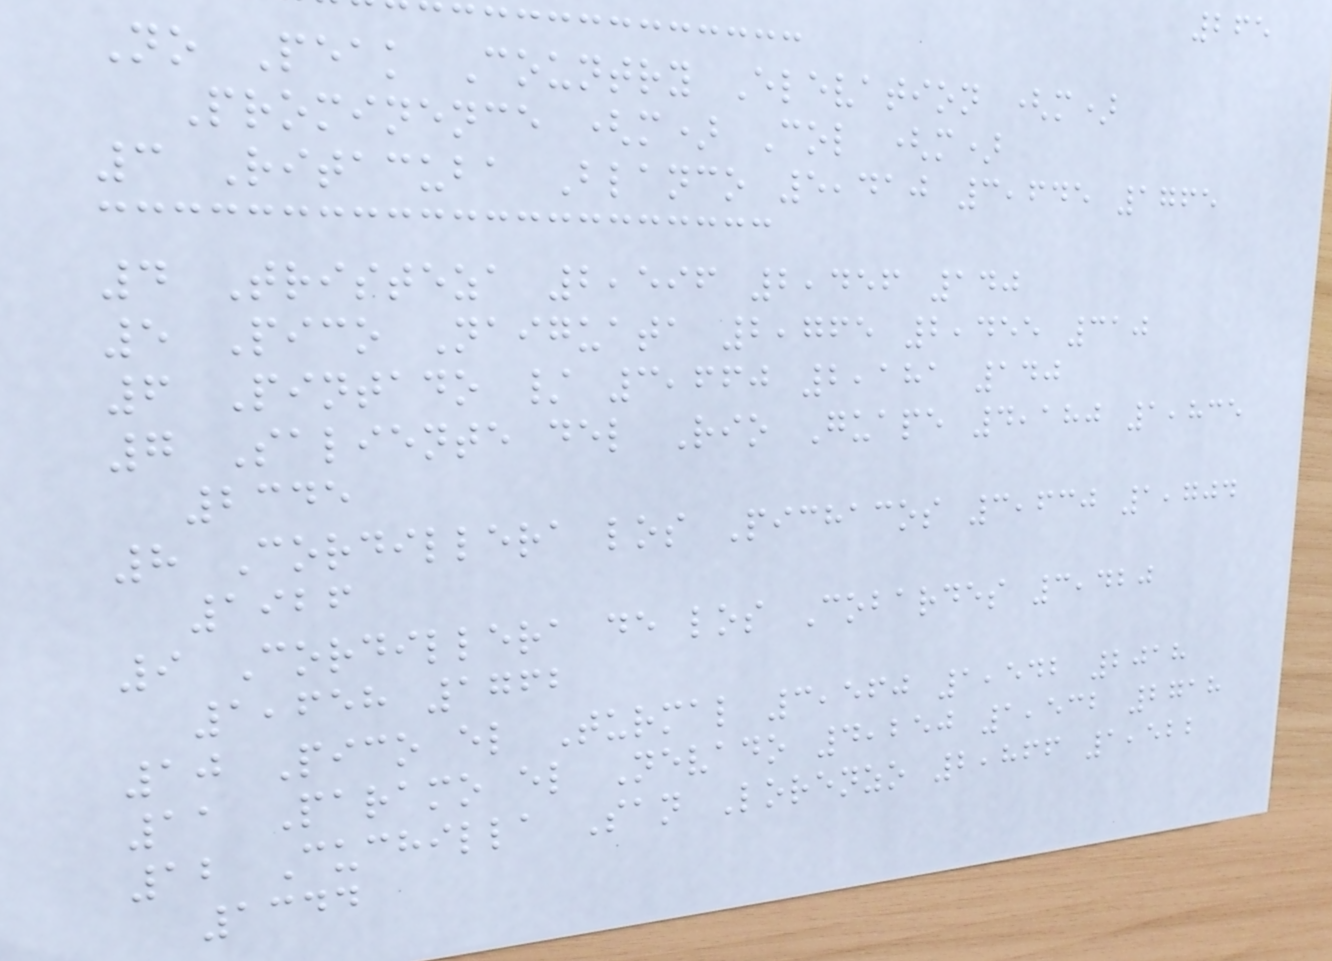265
No Peak Country Elevation (m)
Prominence (m) Col (m)
3 Ritacuba Blanco 5,410 3,645 1765
4 Tristeza 2,596 2,456 140
5 Pico Naiguata 2,765 2,455 310
6 Pintado / 3,660 2,181 140
7 Saliente del Rio Guape 4,180 1,835
2345
8 Cordillera los Pichacos 3,630 1,704
1926
9 Cordillera de los Cobardes 3,420
1,658 1762
10 Pico el Turmal 3,560 1,542 2018
11 Paramo el Nevado 4,250 1,532 2718
12 Cuchilla San Lorenzo 2,866 1,522
1344
